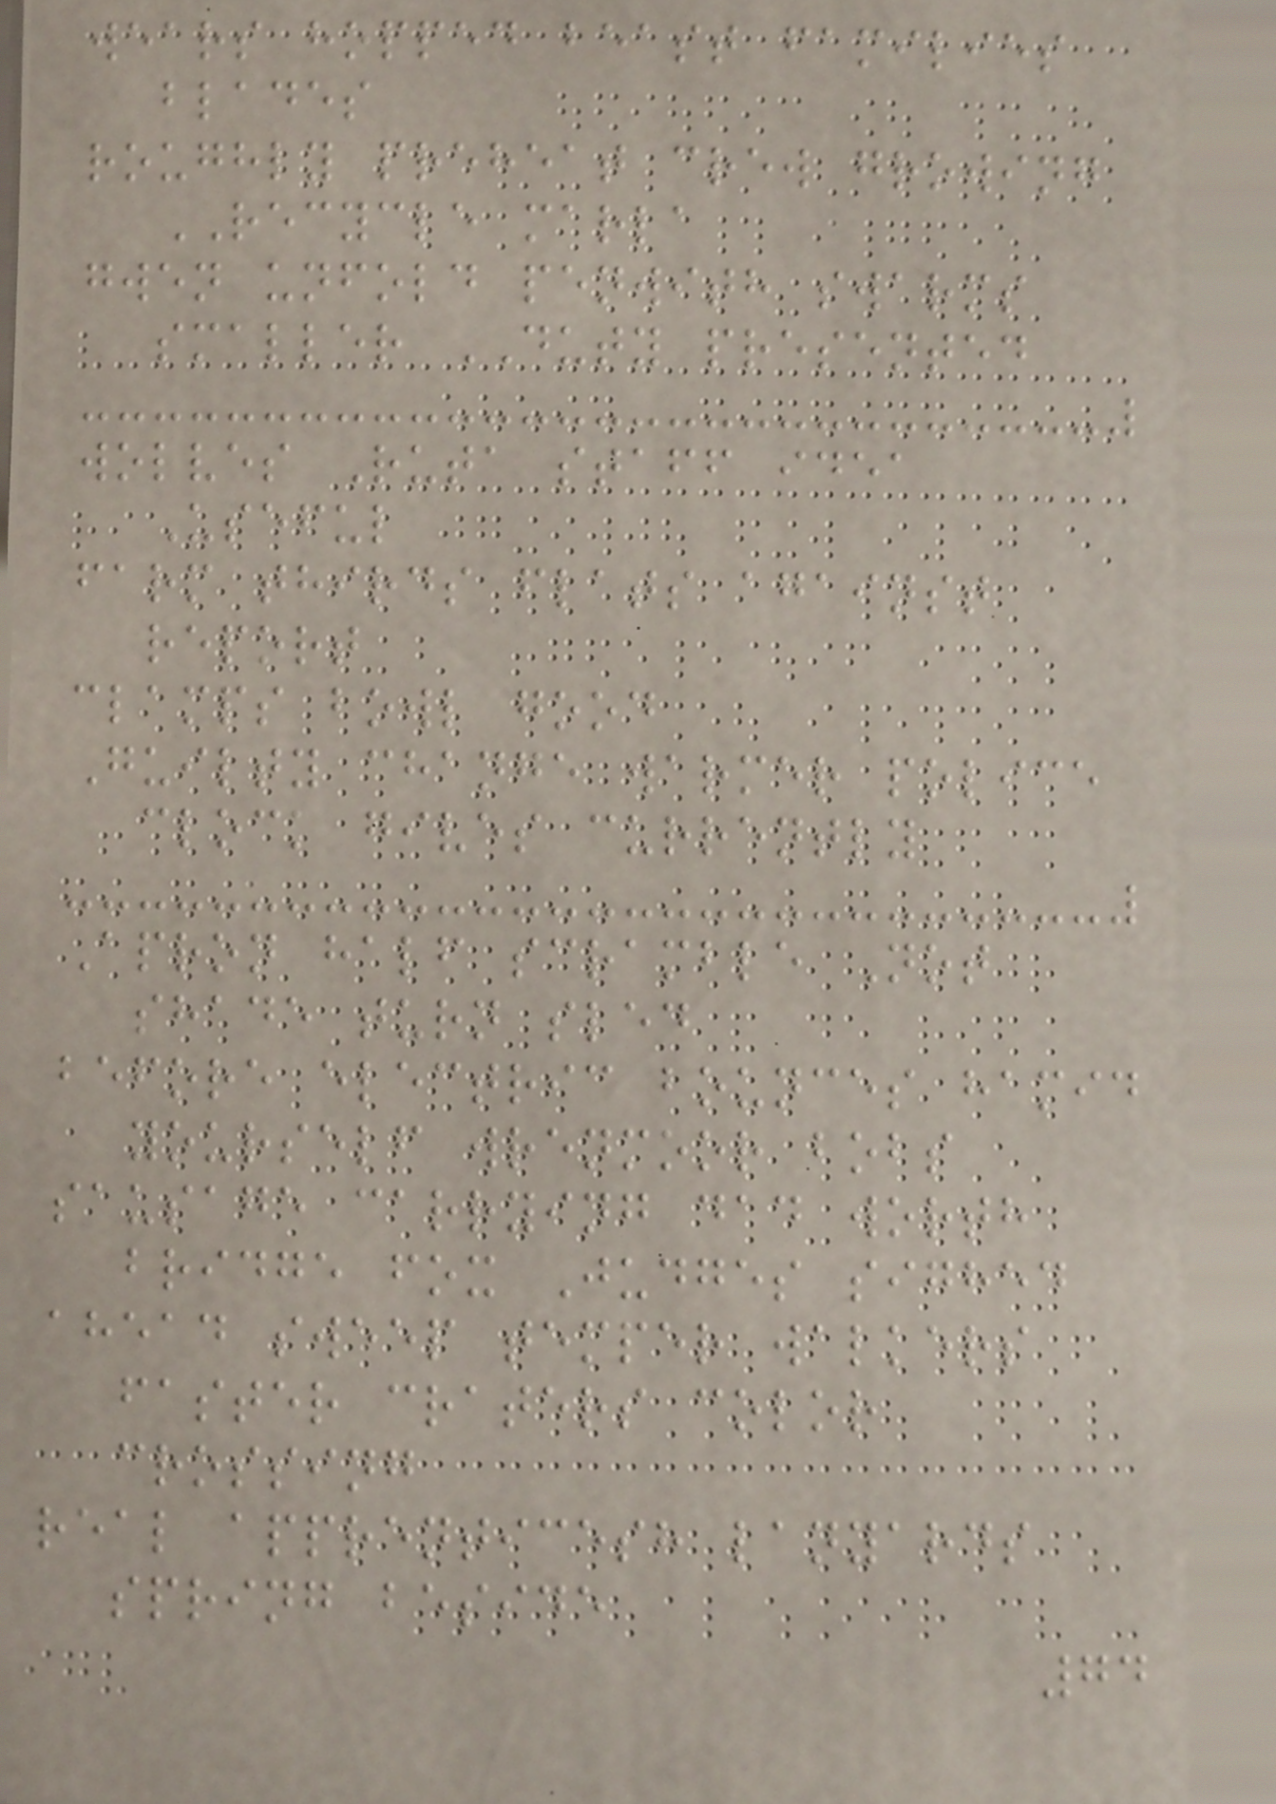wears hopped beast families
blades
roughly preheat crew growing
RECYCLE marla
gwen unfold penwith swarms
smaller DUTY presented
wolves Ruta staff idea
Useful
farm thirds flats against
report
clamps bowl good
Guilty change warmer police
clock gives currently
Apron half scramble Not
shade turn sled
before electric bounces hamid
yourself wrenmoor bobs
sausage carrying dad worth
bridge fox Judges sighed
ahead sweep temper walkers
faster craters color
crossing
real apprenticesh lanyards
spring beside
74
